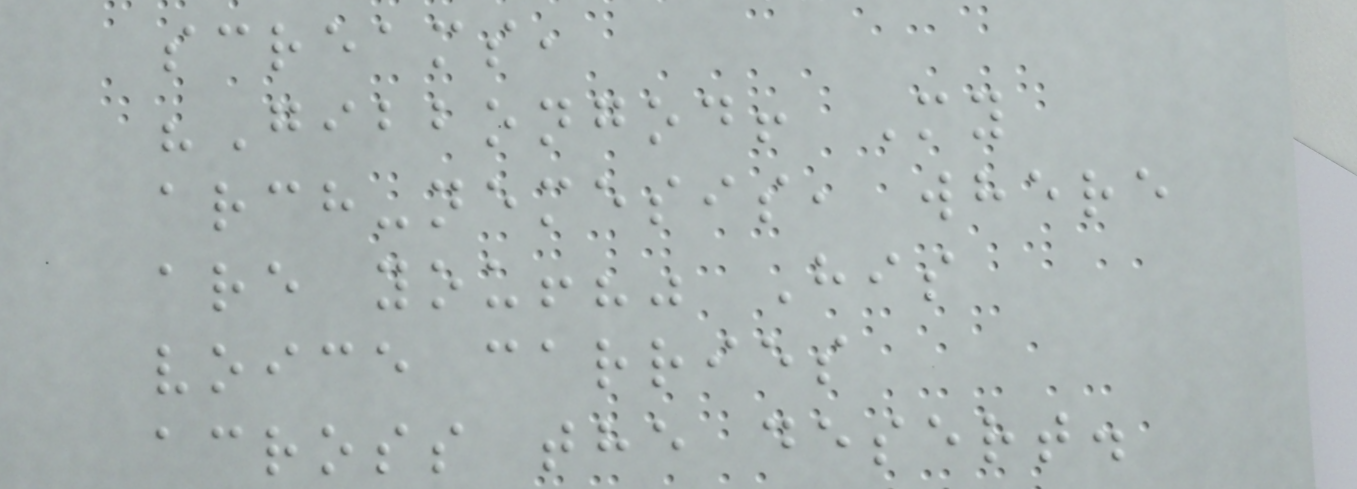screams,
"Gibbongod! My
arch-nemesis, where
are you!?" His
voice carries
across the desert.
